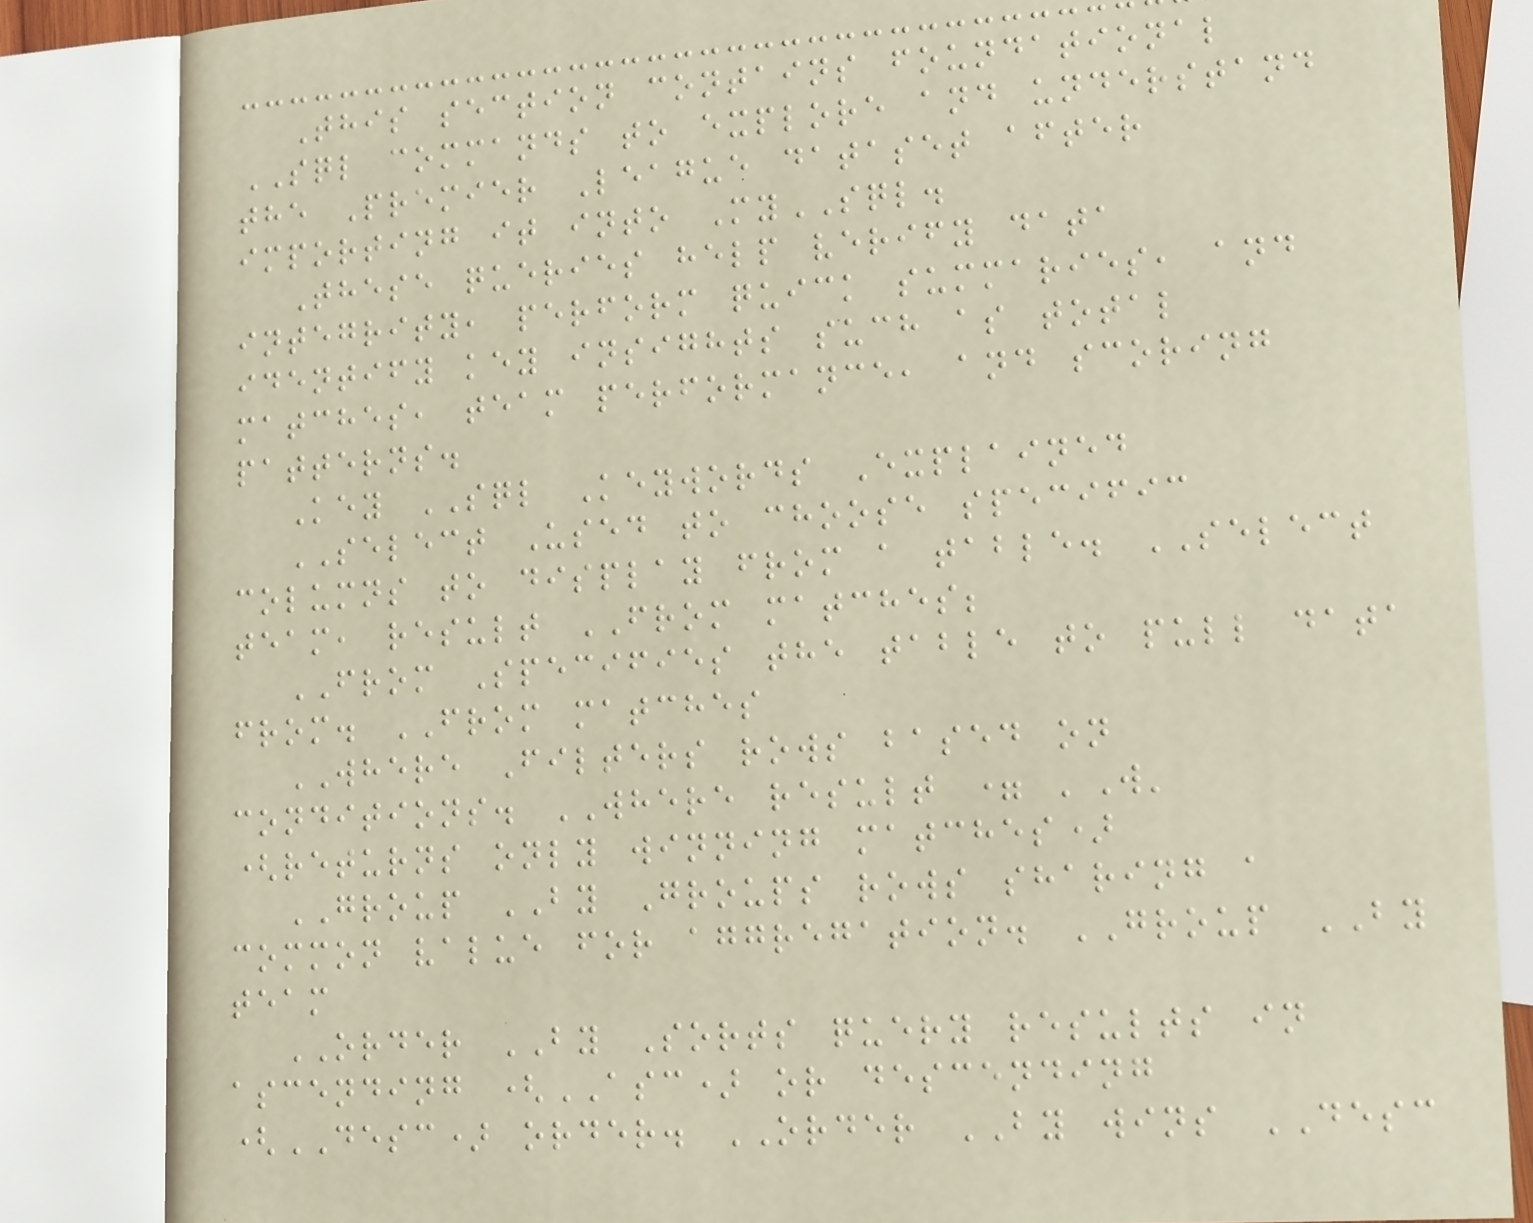This section contains foundational
SQL commands to explore and understand
the Premier League dataset after
importing it into MySQL.
These queries help verify data
integrity, perform quick summaries, and
identify key insights such as total
matches, team performance, and scoring
patterns.
Key SQL Keywords Explained
SELECT Used to choose specific
columns to display from a table. SELECT
team, result FROM matches;
FROM Specifies the table to pull data
from. FROM matches
WHERE Filters rows based on
conditions. WHERE result = 'W'
(returns only winning matches)
GROUP BY Groups rows sharing a
common value for aggregation. GROUP BY
team
ORDER BY Sorts query results in
ascending (ASC) or descending
(DESC) order. ORDER BY wins DESC
